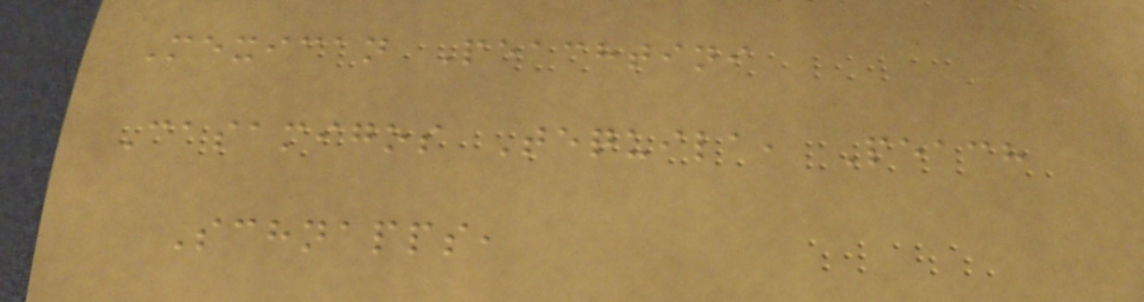Mexican Peachtini
Casamigos Tequila, Peach
Schnapps,
